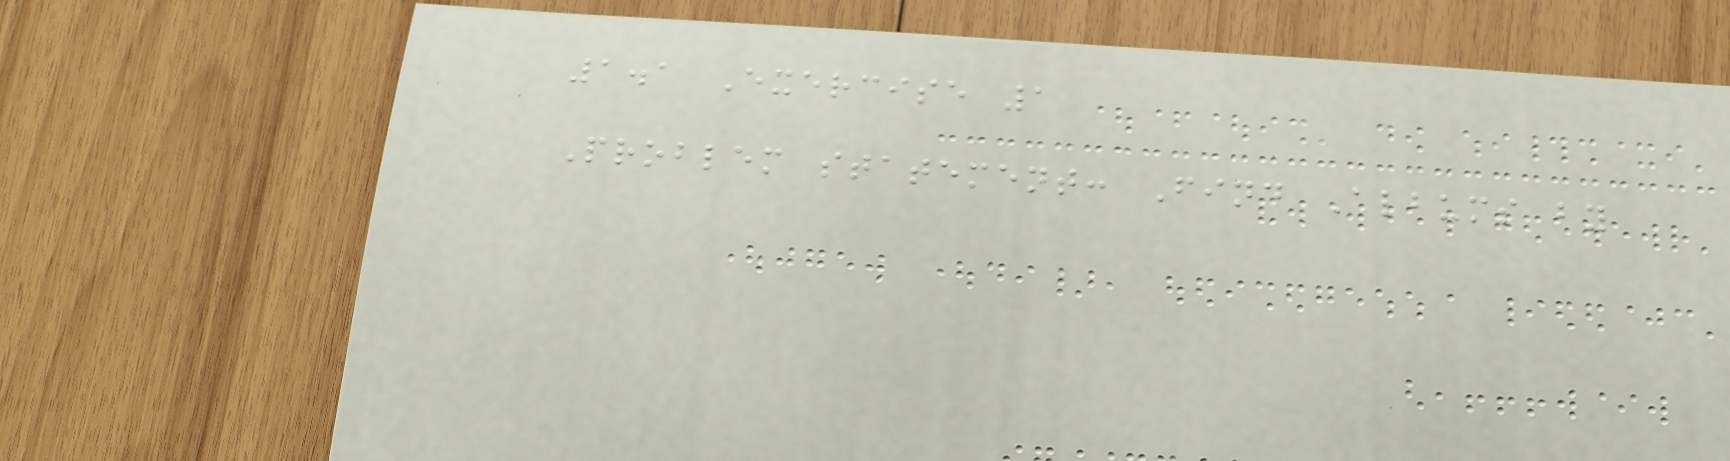1.1 Exercise 1
Problem statement: Find Albums by
